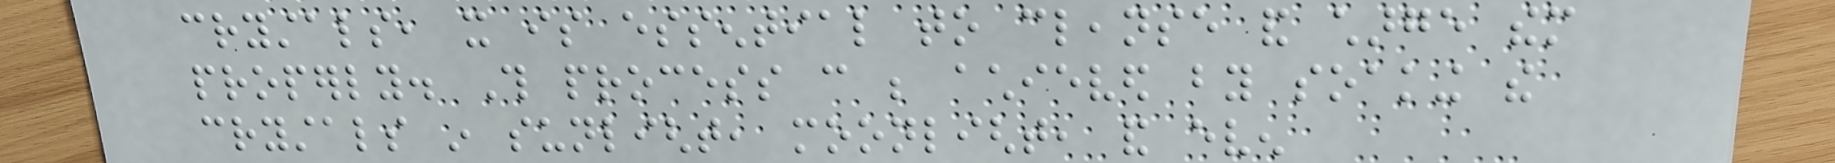crystals, it is essential to cleanse and charge them
properly. This process can be achieved by soaking the
crystals in sunlight, moonlight, and even
